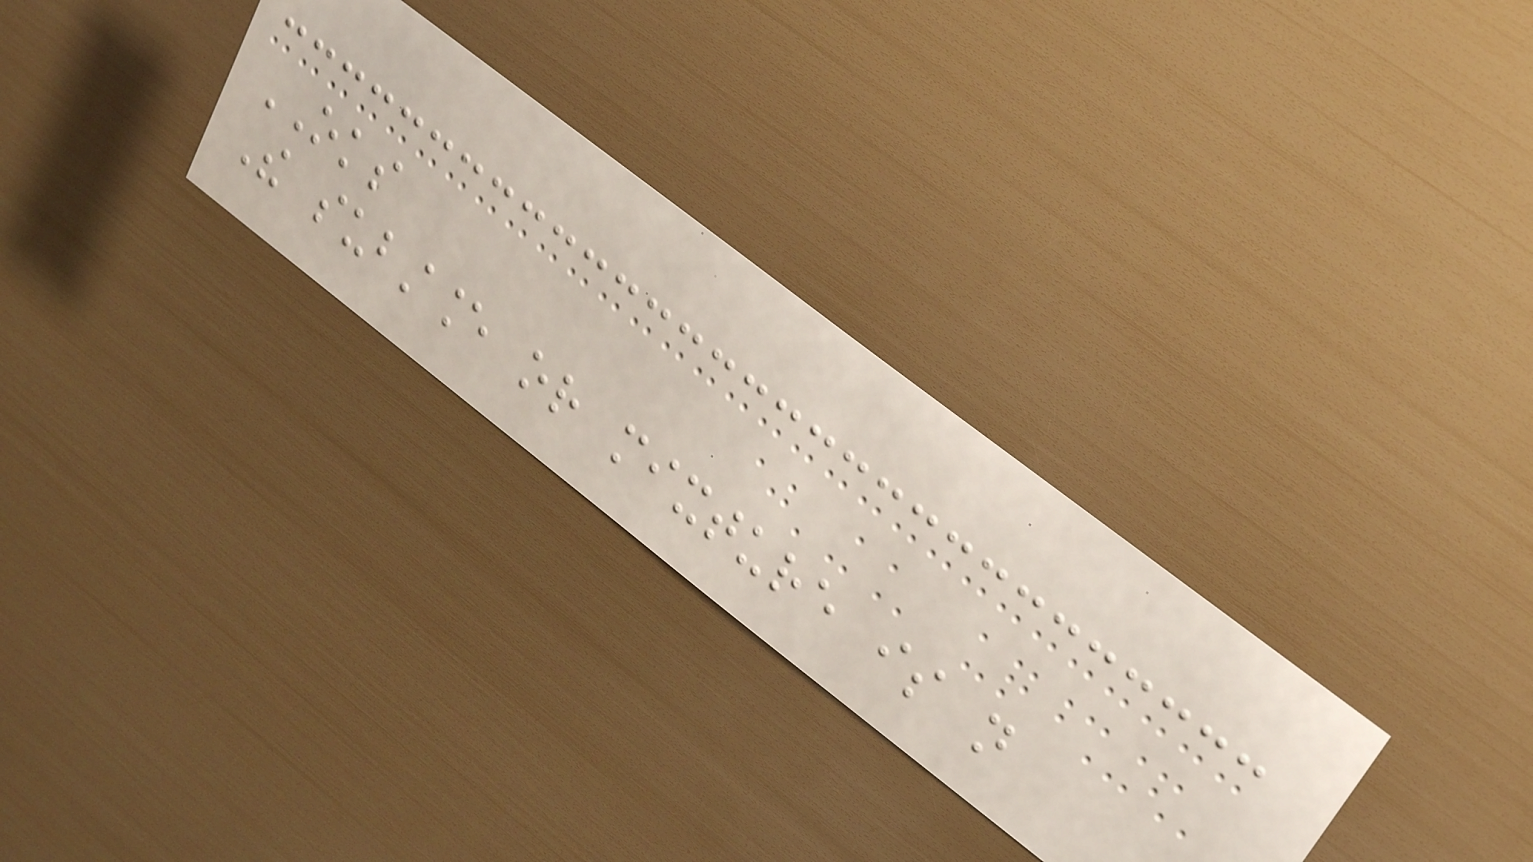OKS
The substance or mixture is not
